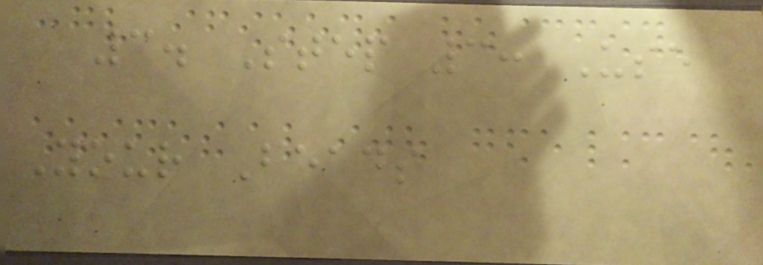3. Step 3: Use
Your Beads
